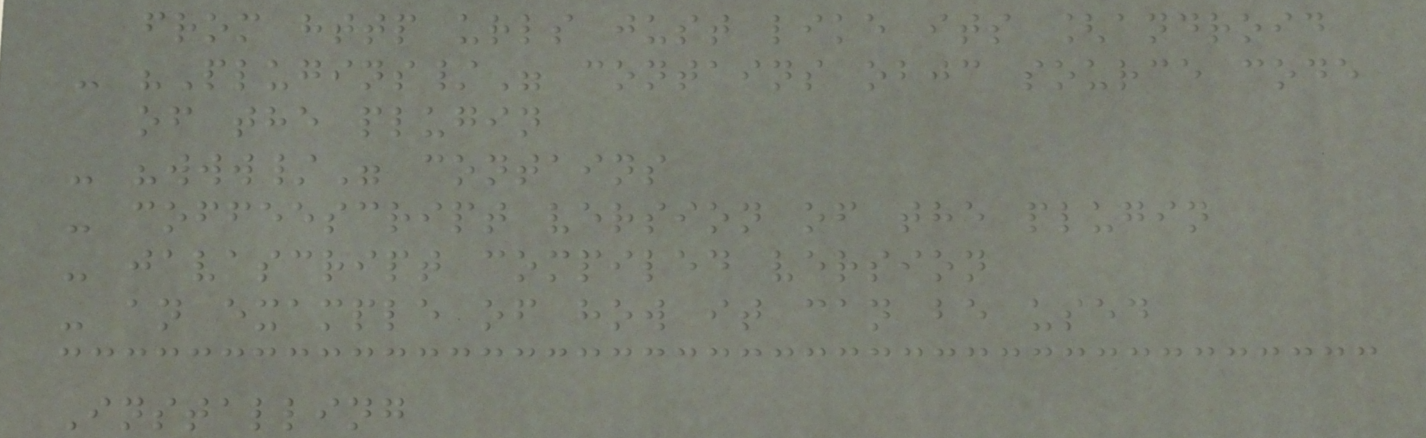from http urls just like its [android
- "Plugins/" contains objc source code
of the plugin
- "www/" contains
- coffeescript version of the plugin
- javascript compiled version
- an example of how it can be used
Installing
